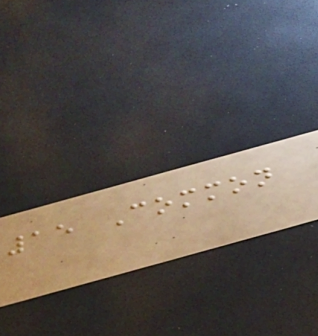15 Common
